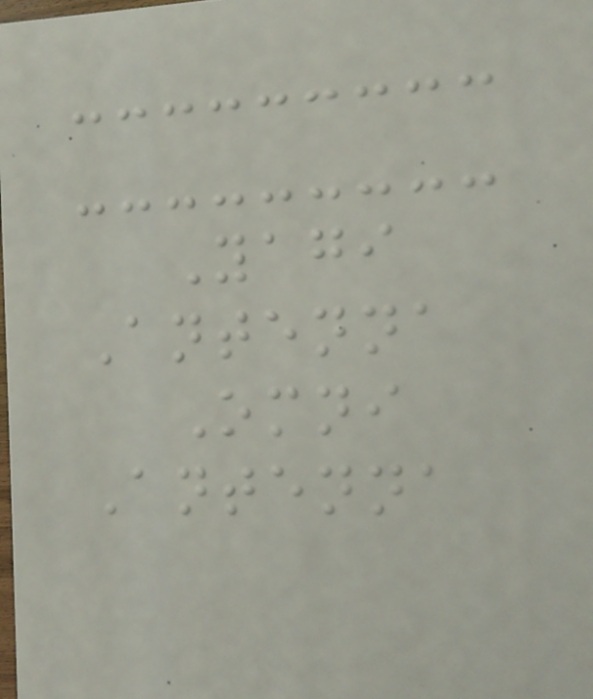Yagi
Antenna
Omni
Antenna
